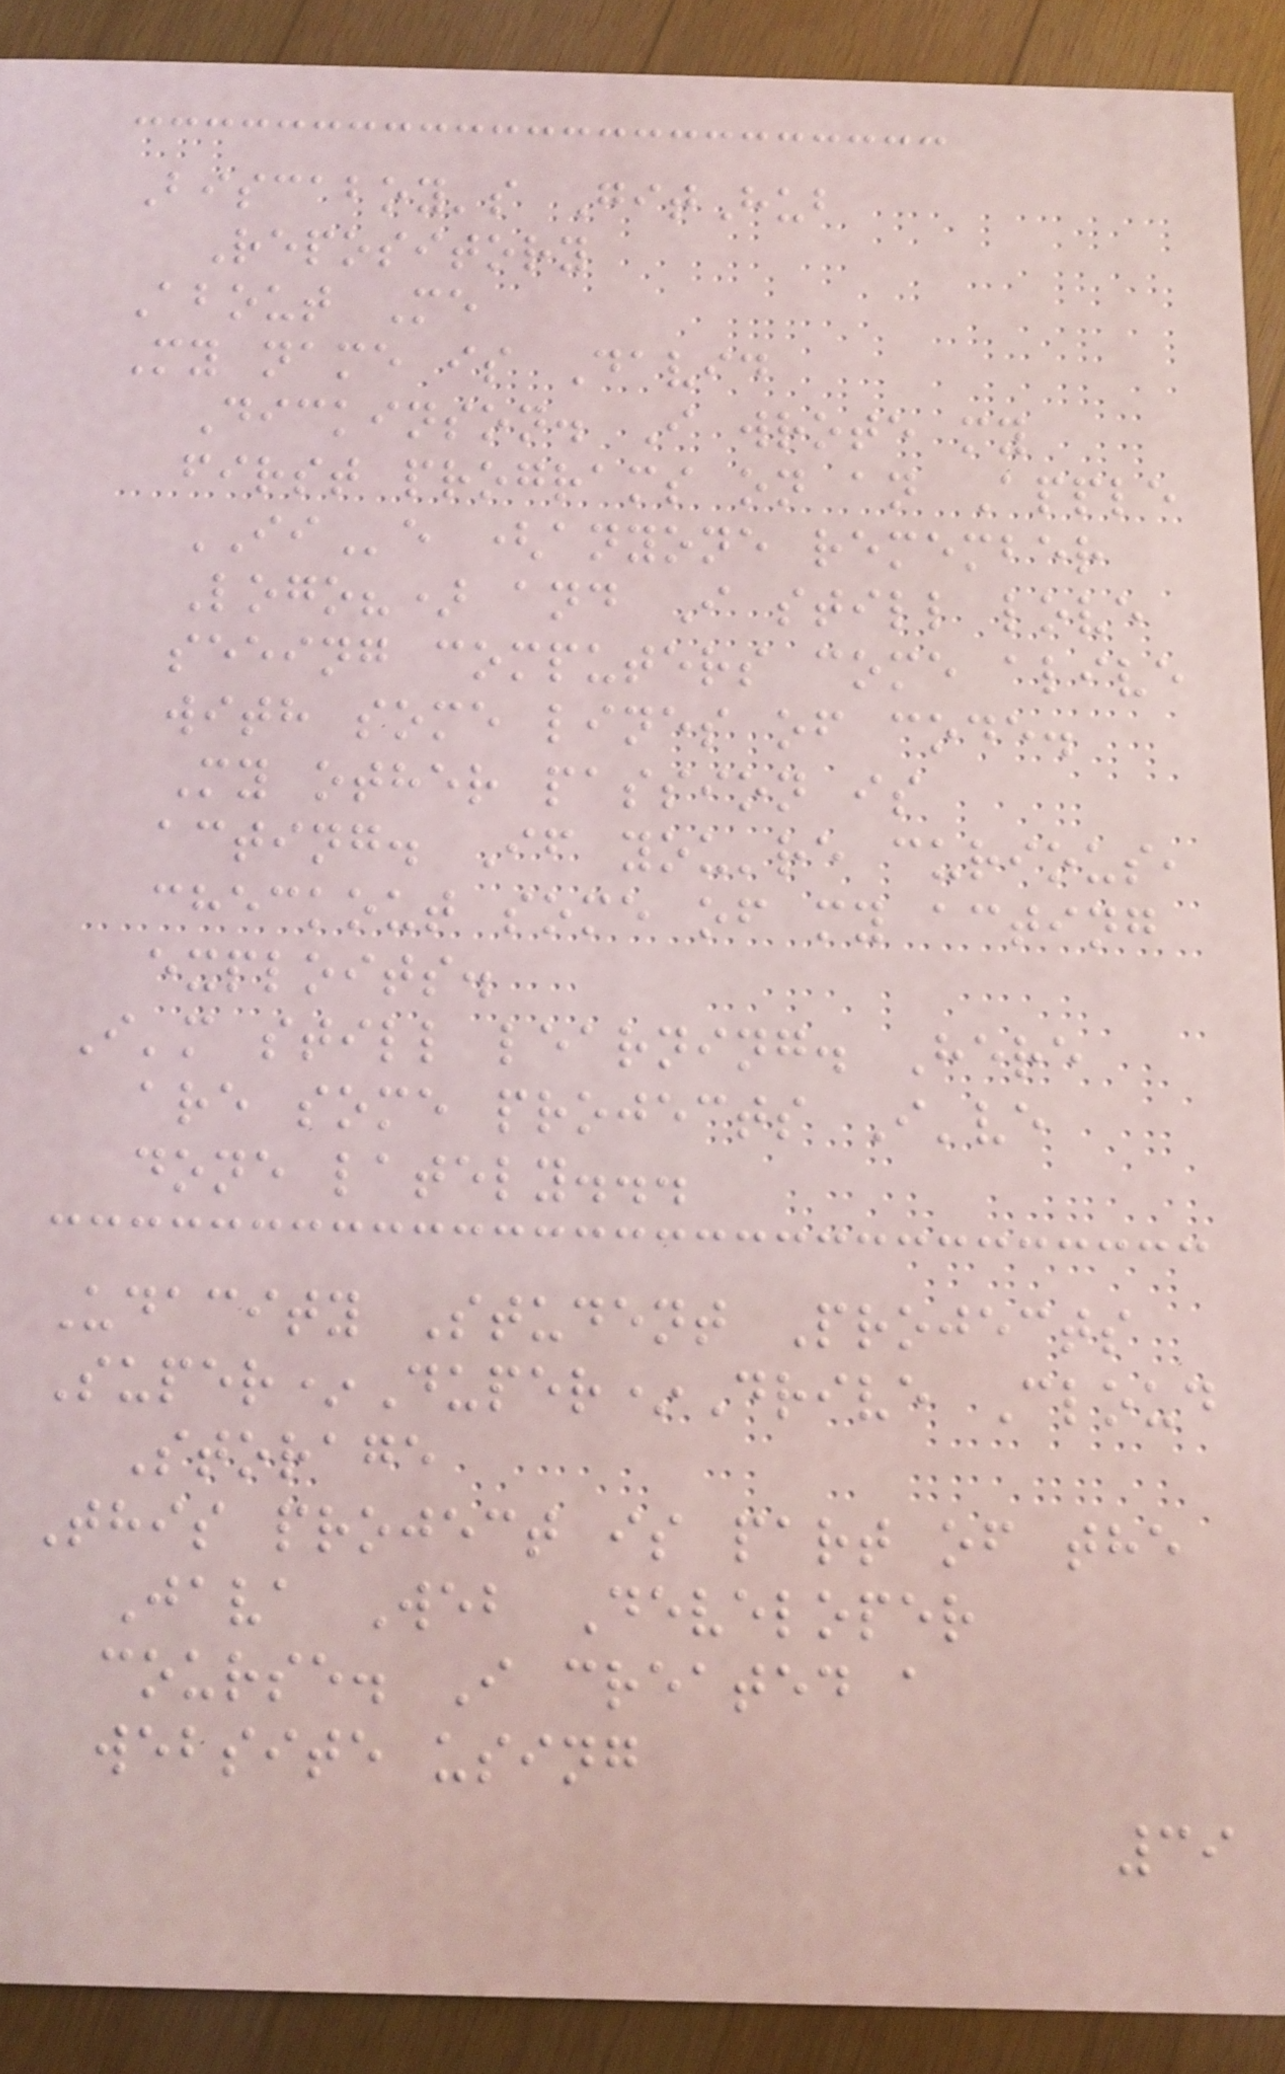Biscaboy's GitHub
Repository
About Me
My name is David
Dickinson. I wrote my
first programs on an Apple
IIe (anyone remember
Logo?) and I still love
seeing computers come alive
with some lines of code.
My other passion is
acting. If you're curious,
checkout some of my acting
exploits.
I'm still learning. Here
are some projects I've
done lately...
Udacity Student Projects
Super*Duper*Drive Cloud
Storage
This project is part of the
Java Web Developer
course. I created a
website using
39
